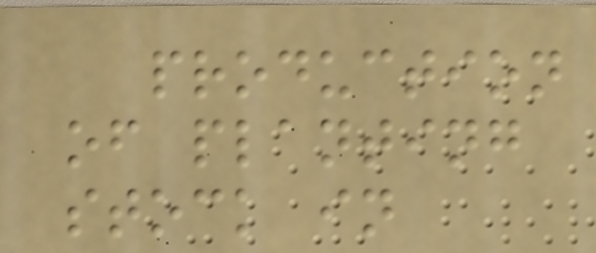production
of planting
stock in
